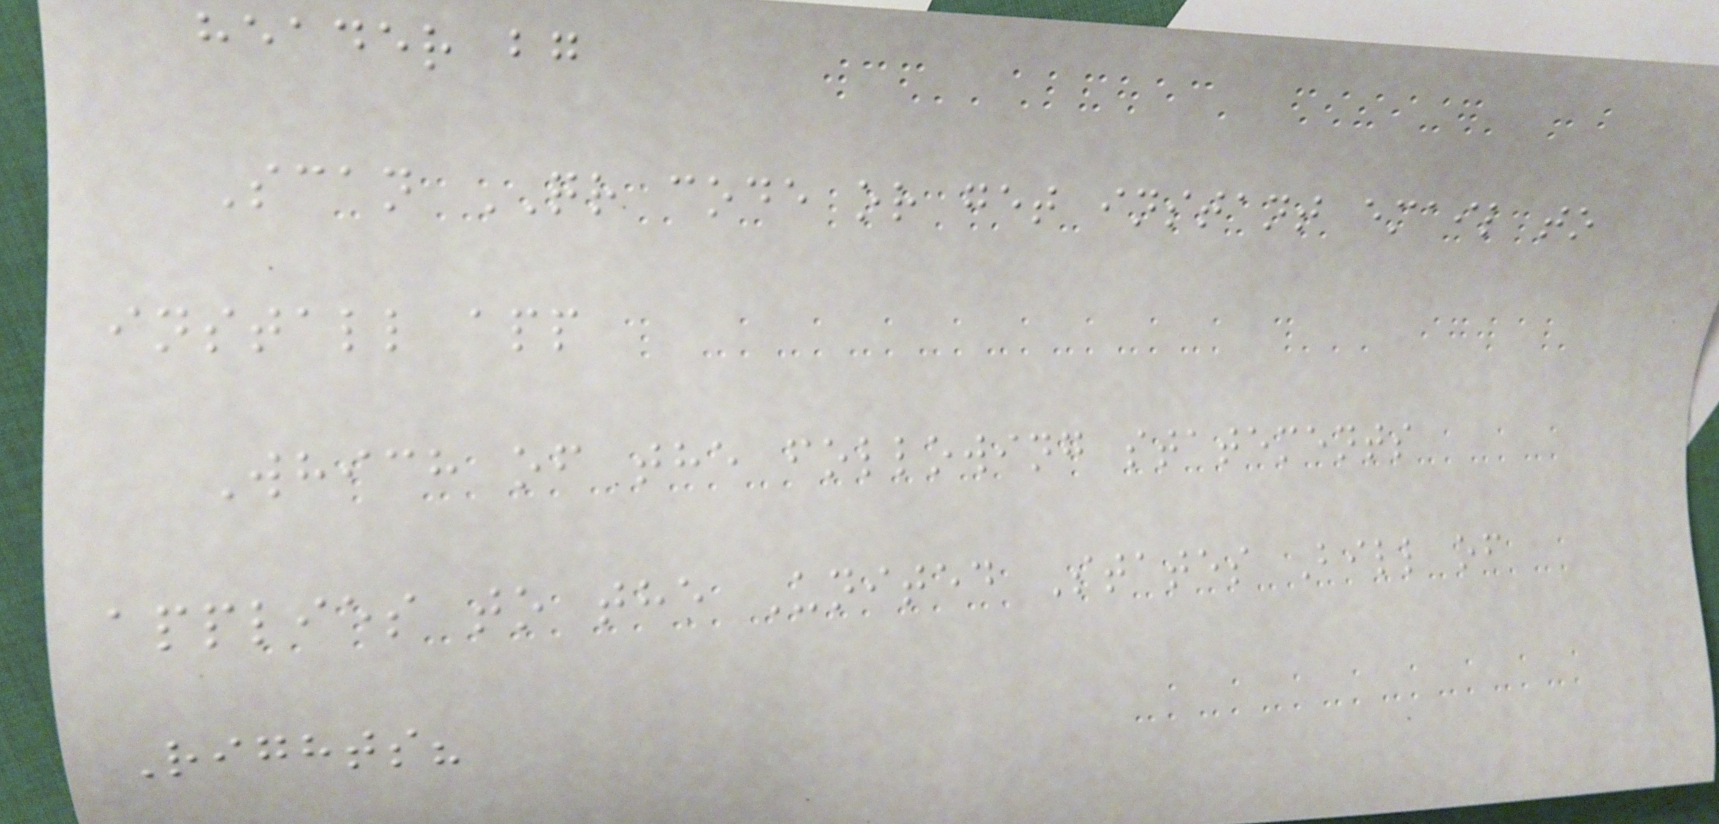header bg
Scan QR code or get instant email to
install app
Which of the following statements
applies to the United States Bill of
Rights?
